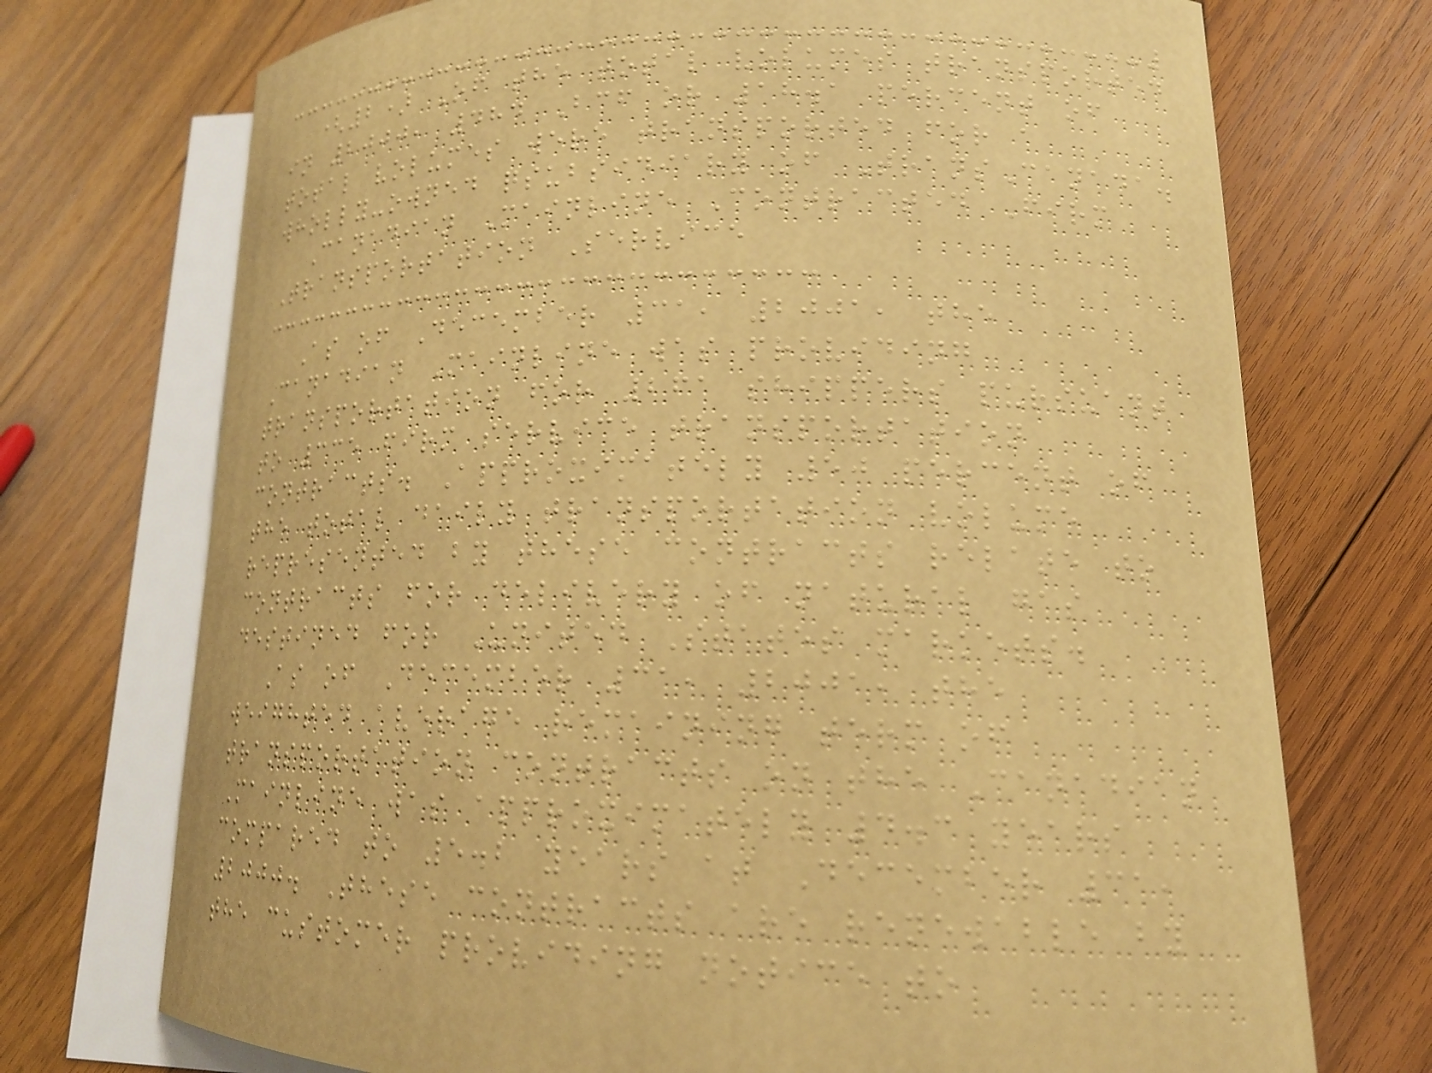(2) Of the total volumes transported
in 2000, 484 Bcf or 18.1 percent of
total volumes were transported for a
wholly-owned qsubsidiary of TransCanada.
Canadian Mainline Contracted Firm
Transportation Service
As of December 31, 2001, the
Canadian Mainline was providing
transportation for 261 shippers pursuant
to 335 firm service transportation
contracts. Approximately 50 percent of
the total daily transportation volume
represented by these contracts relate to
contracts for delivery of natural gas
destined for United States markets.
As of December 31, 2001, the
weighted average remaining term of
transportation contracts on the Canadian
Mainline was approximately 4.3 years
compared to 5.2 years at December 31,
2000. These contracts are renewable by
the customer providing notice to
